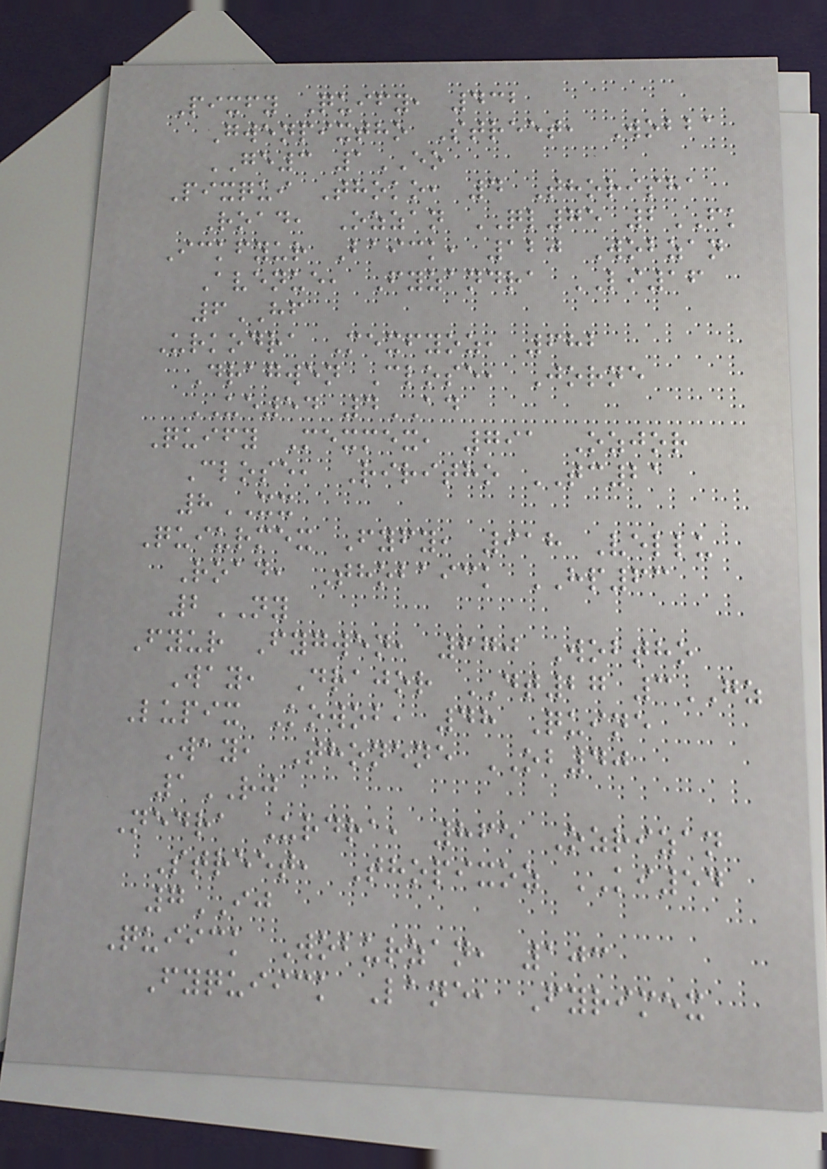Pixfy Quify, 432
Gwenpixtho Street, Wobba
GE3 1EO
Pixqui Thoko, 4 Thorisha
Road, Ozzan QL75 2FK
Ickfyur Baick, 120 Wobzan
Avenue, Fyzandra LI16
6HF
Urkodra Mexfyoz, 682
Dragwen Close, Jorne
UE54 4AD
Quify Mexmex, 791 Ozjor
Close, Riritho TC21
8XX
Quiurmex Fyfy, 918 Vellu
Road, Thobaick HP63
2NY
Fyur Fygwen, 670 Wobtho
Way, Drajor DT27 3GZ
Lupix Kowob, 48 Quine
Way, Thonene OB40
1RJ
Nedra Urdra, 865 Ozrizan
Street, Thopixoz KI54
7IJ
Quiick Woburzan, 103
Fyquiick Lane, Fyrimex
